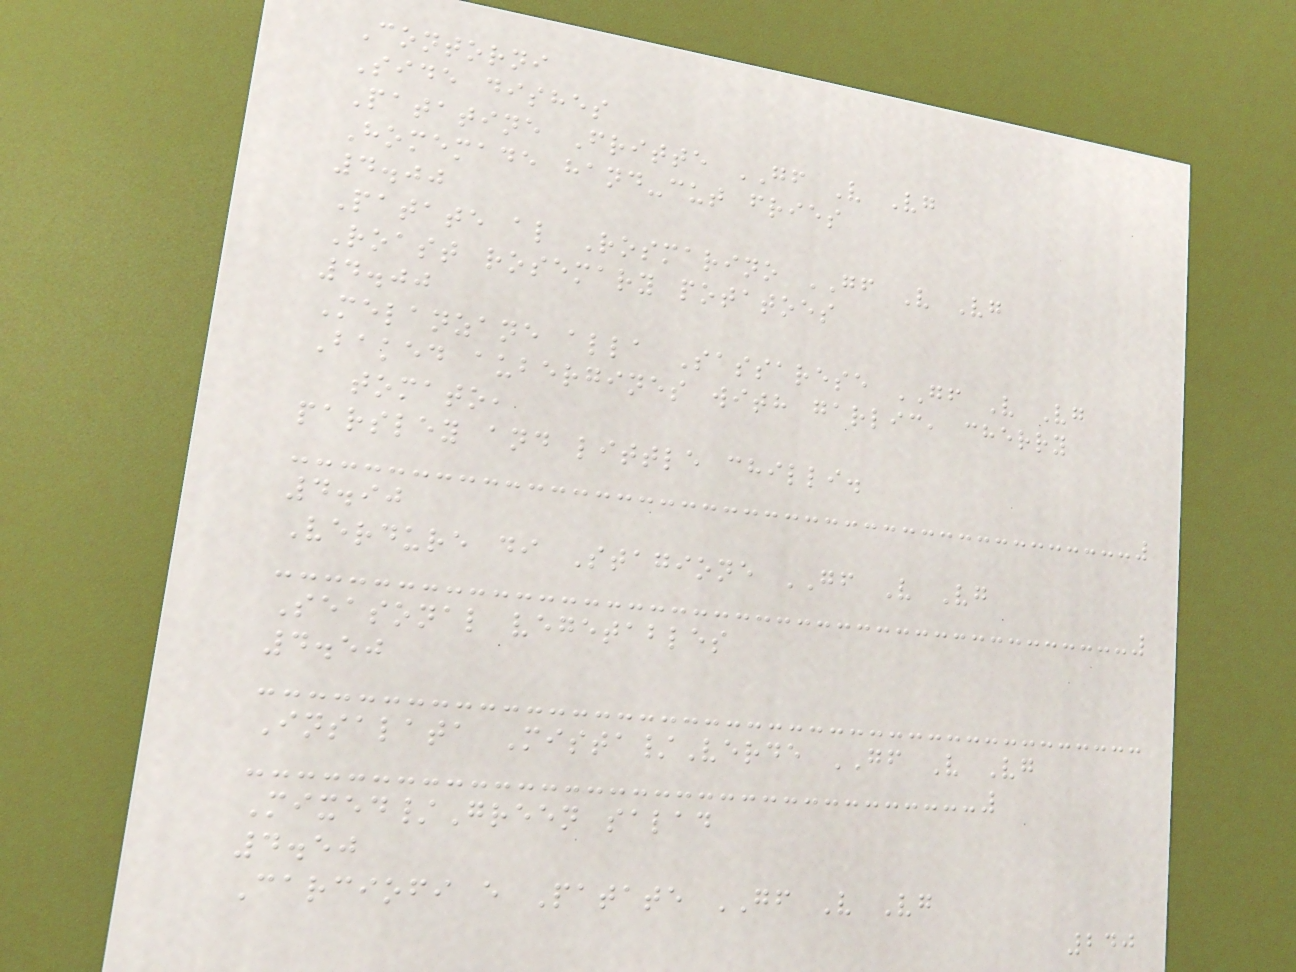Contorni
Side dishes
Patatine Fritte GF V Vg
Homemade hand-cut fries
4.00
Patate al Rosmarino GF V Vg
Roast rosemary potatoes
4.00
Melanzane alla Sassarese GF V Vg
Baked aubergines with garlic, cherry
tomato,
parsley and little chilli.
4.90
Verdure di Stagione GF V Vg
Seasonal vegetables
4.50
Insalata Mista/Verde GF V Vg
Mixed/Green salad
4.50
Carciofi e Patate GF V Vg
240
